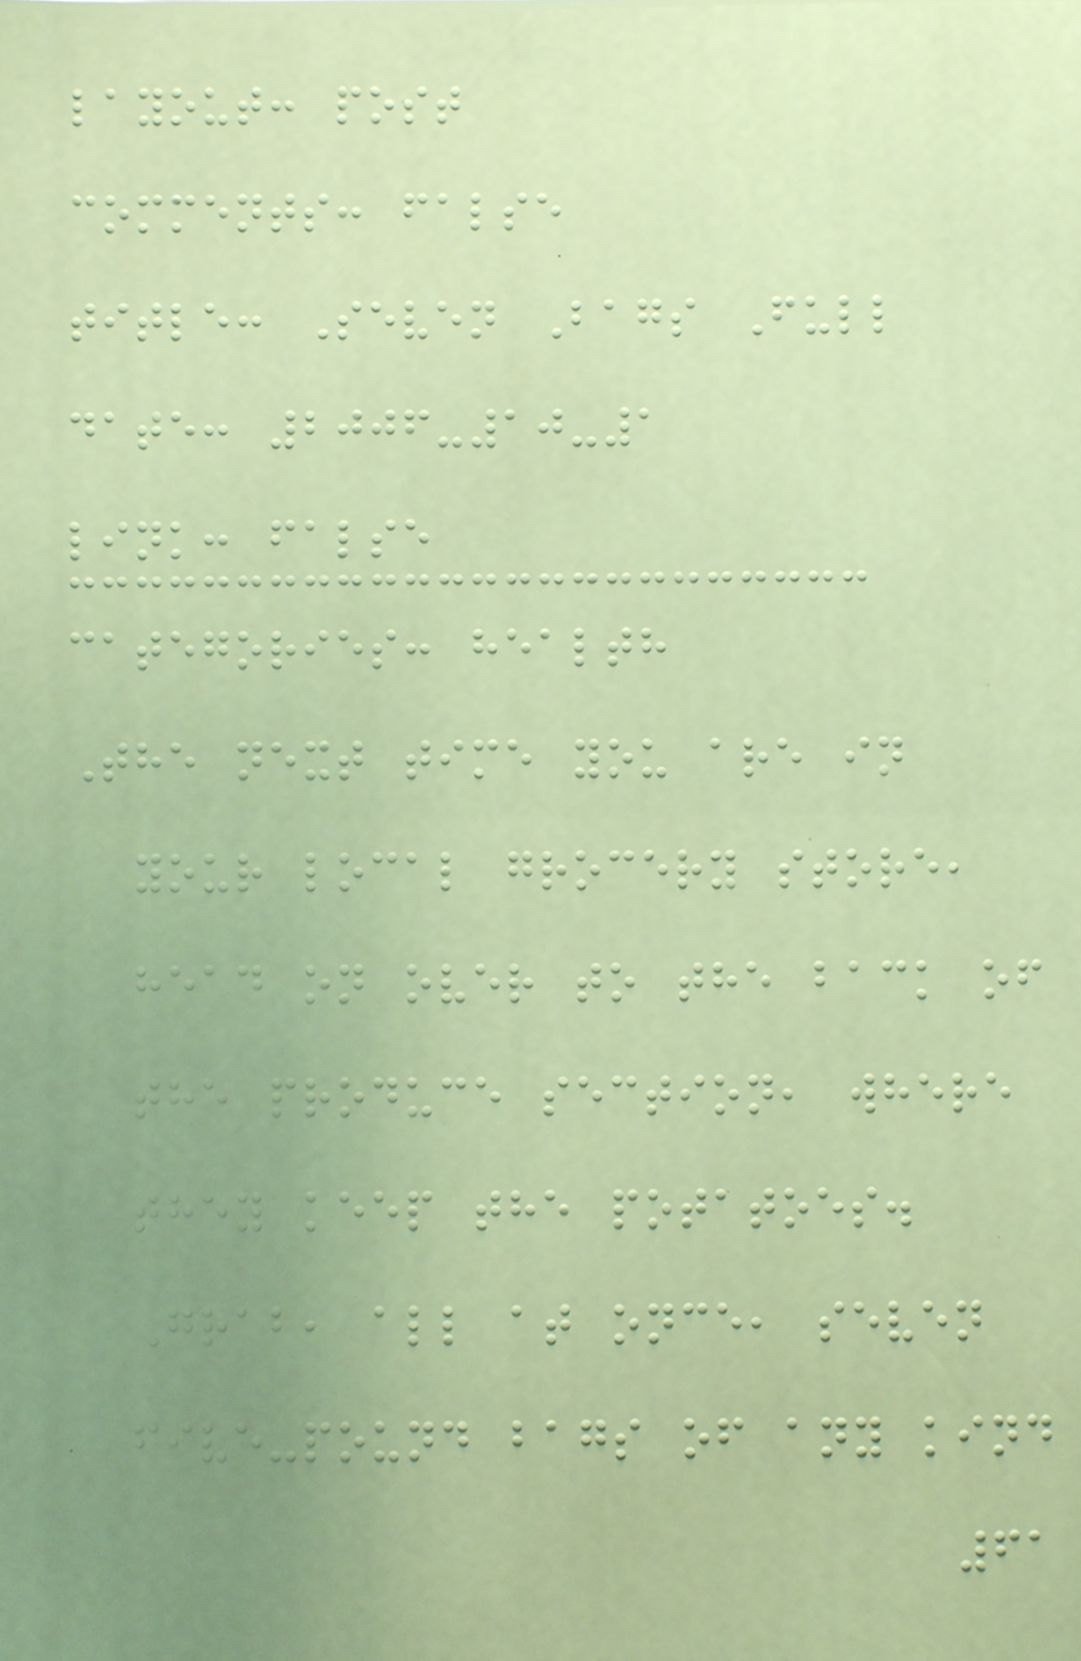layout: post
comments: false
title: Seven Bags Full
date: 2006-10-1
link: false
categories: health
The next time you are in
your local grocery store,
head on over to the back of
the produce section, where
they keep the potatoes.
Grab, all at once, seven
five-pound bags of any kind
61
